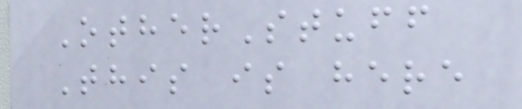OtherStuff
This is here
